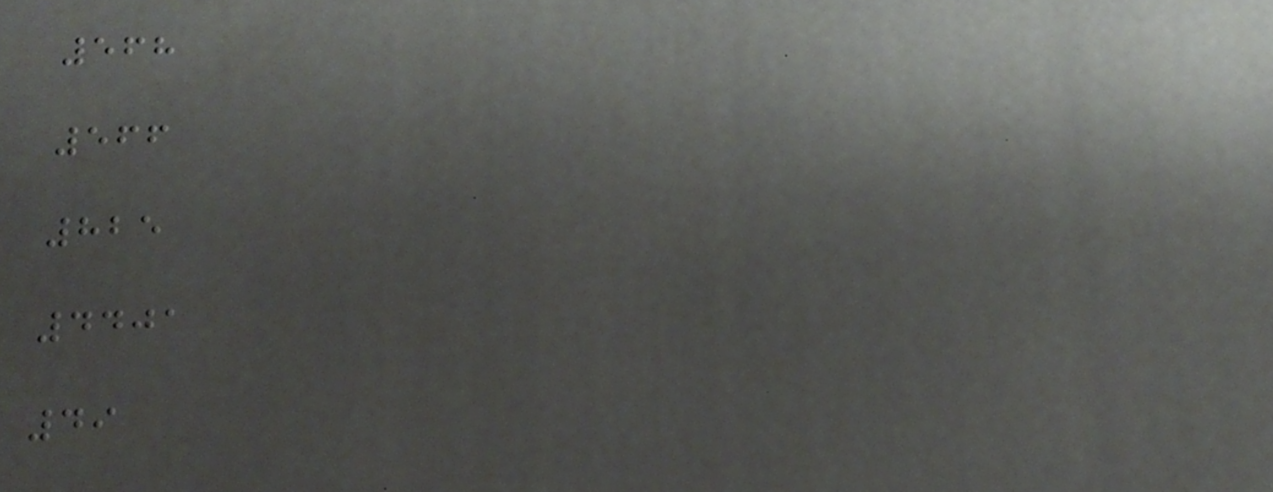568
566
825
4401
49
